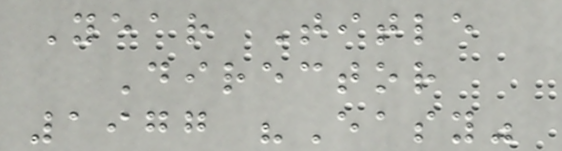Year Title
Director
1977 "Easy"
